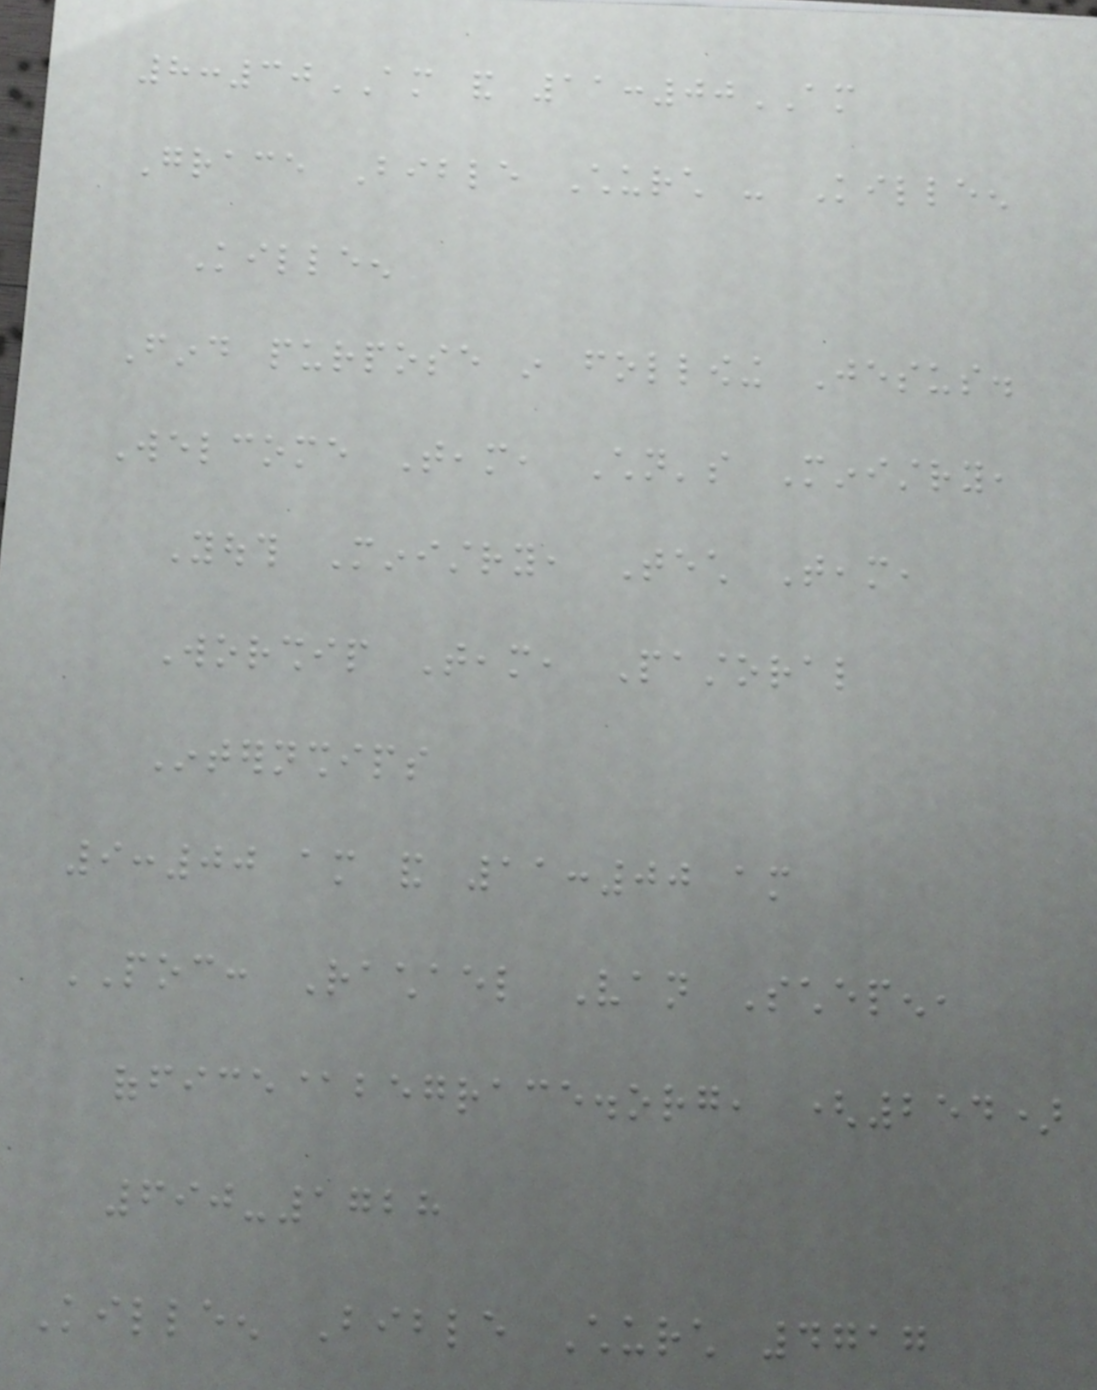8:30AM and 11:00AM
Grace Bible Church - Killeen
Killeen
Find purpose in following Jesus.
Welcome Team, Children's Ministry,
Youth Ministry, Tech Team,
Worship Team, Pastoral
Internships
9:00 am and 11:00 am
POC: Rachael Van Schepen,
office@begrace.org, (254)
690-1728
Killeen Bible Church 4717
